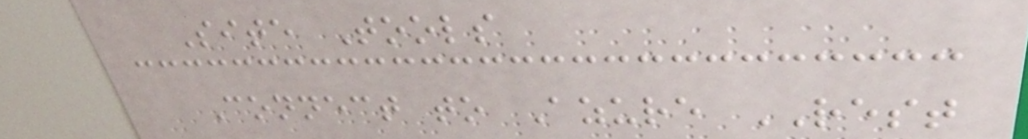Site Tools
Connect to Azure REST
